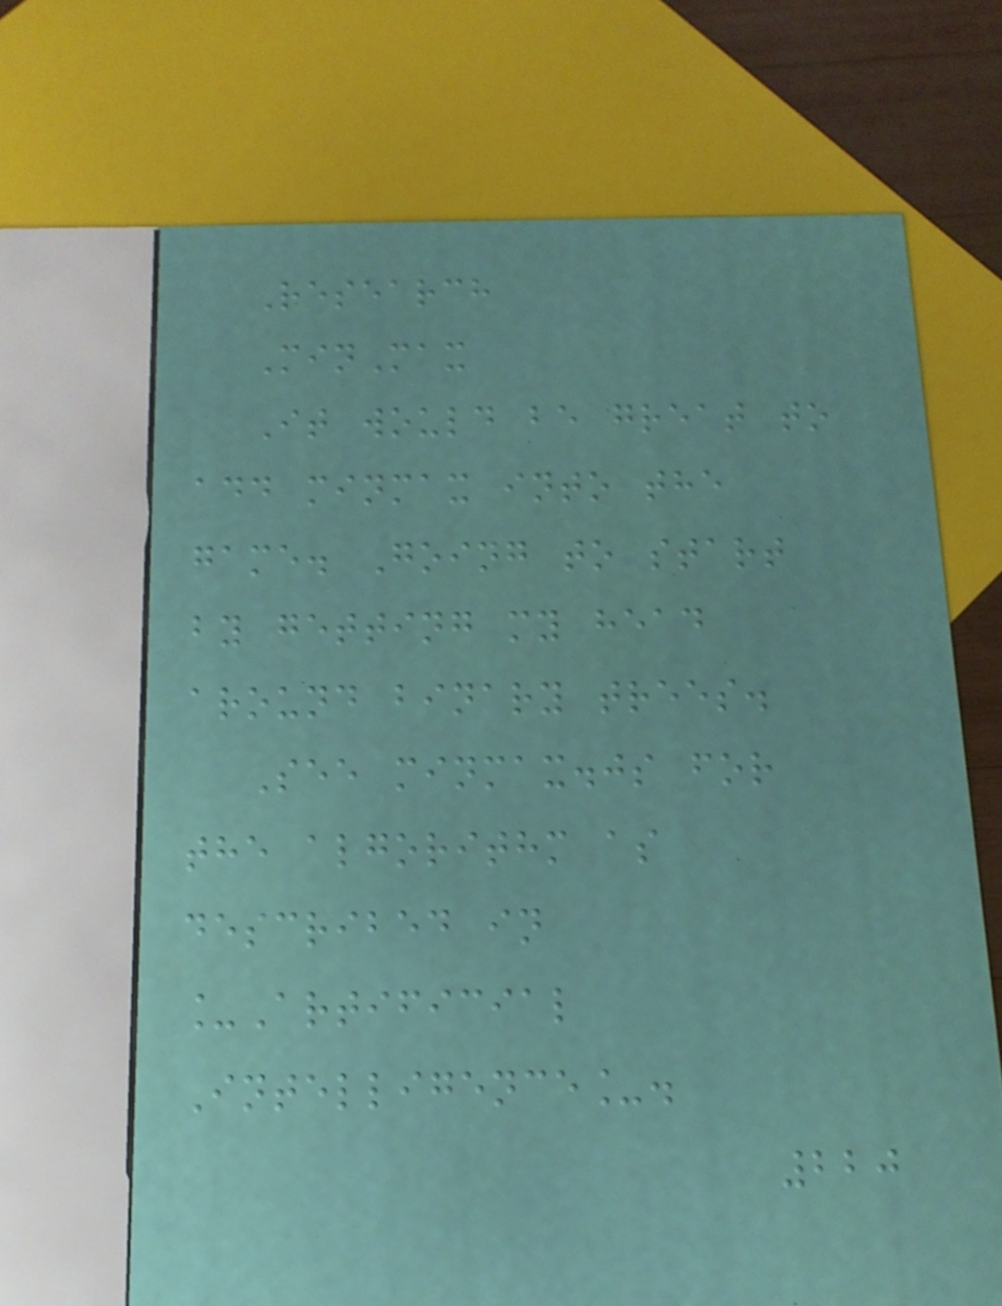Research
MinMax
It would be great to
add minmax into the
game. Going to start
by getting my head
around binary trees.
See minmax.js for
the algorithm as
described in
_Artificial
Intelligence_.
220
